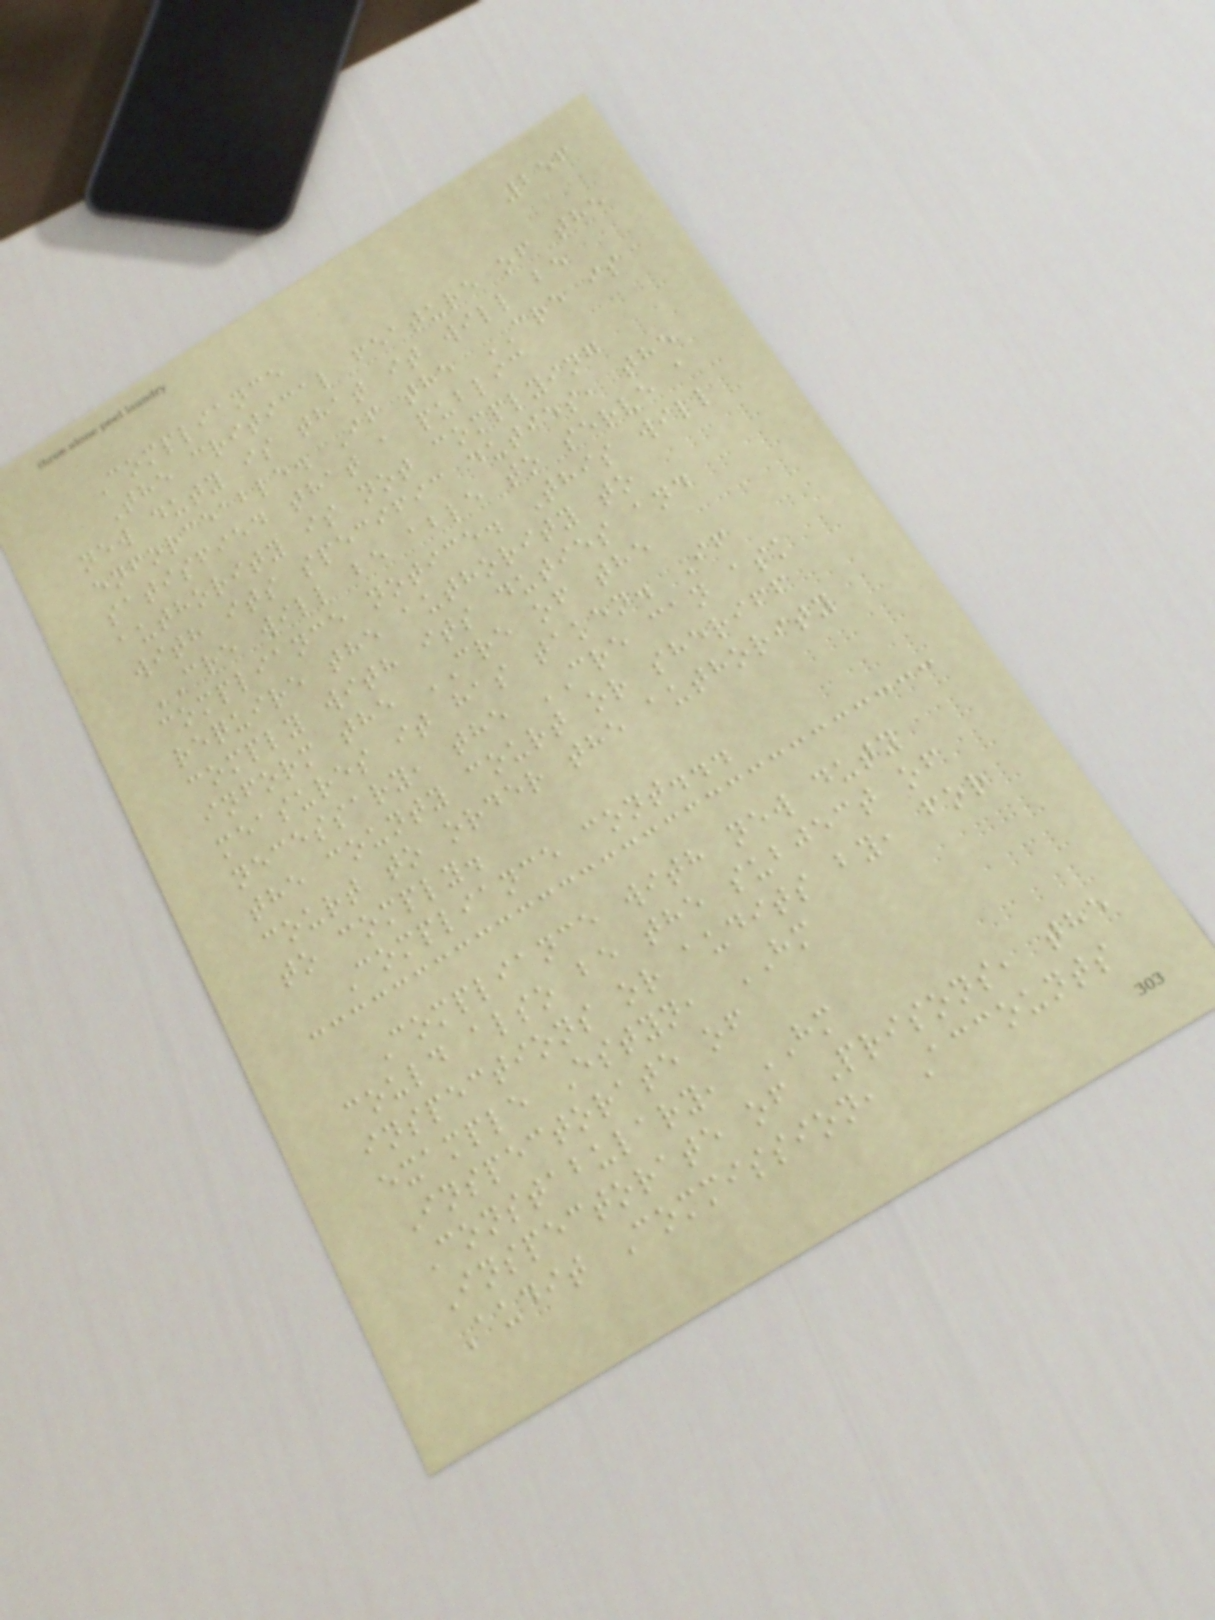256
Compliance
The critical feature of the
new duty is that it will be
enforceable. If the CRE is
satisfied that a public
authority is not complying
with its specific duties, the
CRE will be able to serve a
compliance notice. This will
require the authority to
comply with its duties and
inform the CRE of the
measures it has taken. If
necessary, the CRE can ask
the county court or sheriff
court to order the authority
to comply.
Compliance cont...
Compliance with new duty
could also be the subject of
inspections or audits by, for
example Estyn, HM
Inspectorate of
Constabulary, HM
Inspectorate of Prisons, the
Audit Commission, Accounts
